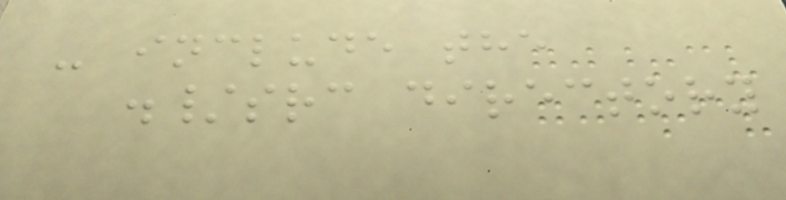- include the
./src directory
